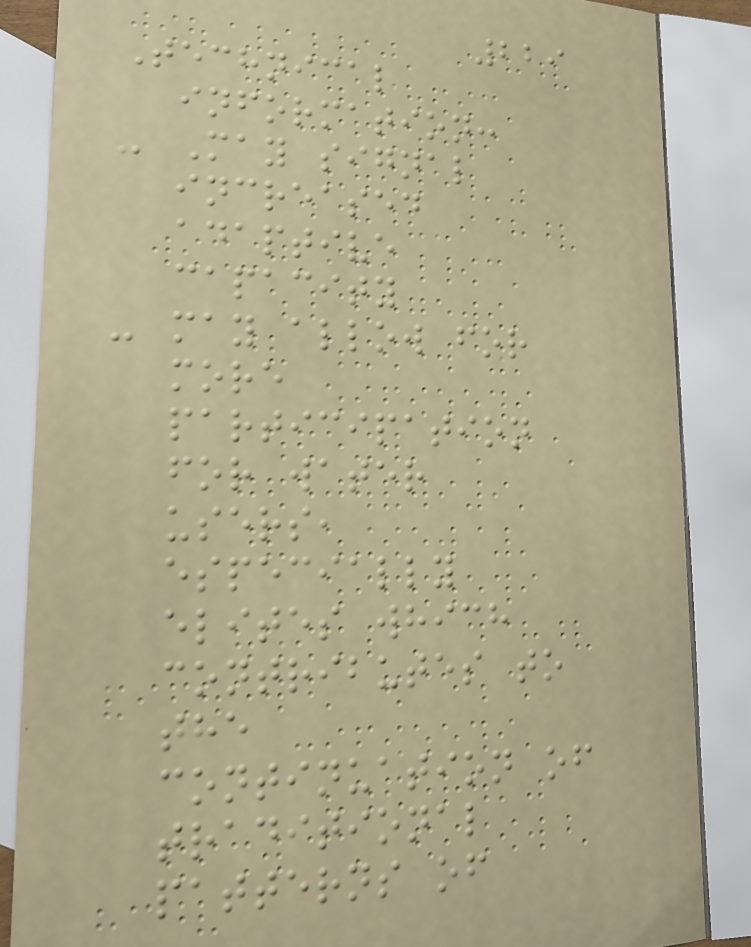229
Technical
information:
- May signal
increased
adaptive
capacity
- may allow for
more
participation
for water
users,
especially
elites which
contributes to
the
continuation of
traditional
patterns of
